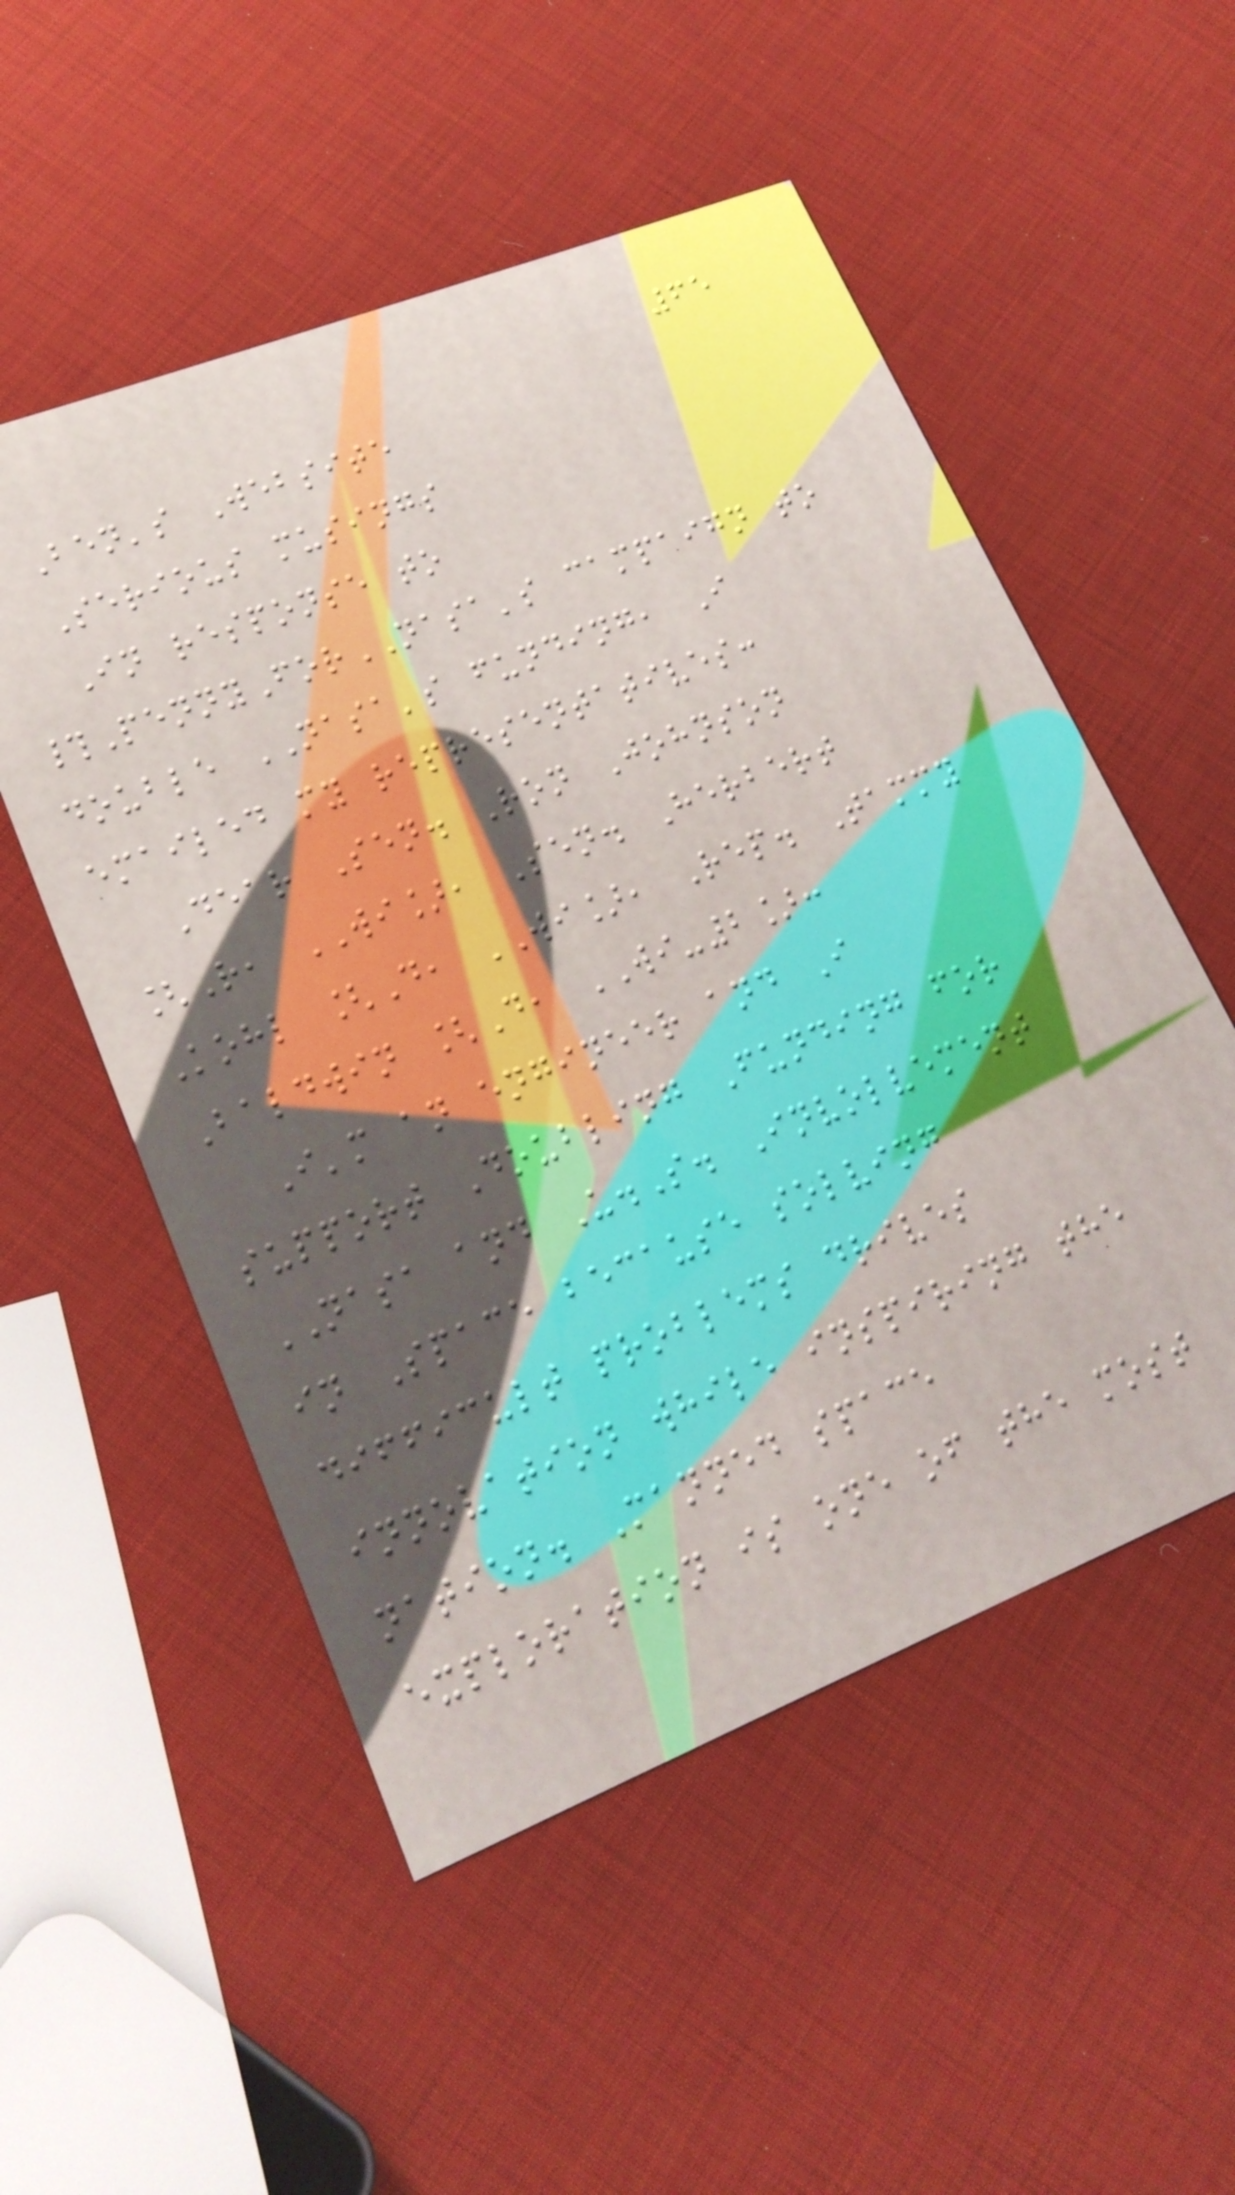65
Ben's Website
Serious musings
In response to
#PennyForNASA's campaign to
double NASA's funding, I
emailed my representatives:
Dear Sen. Ron Johnson
[R, WI], Sen. Herbert
Kohl [D, WI], Rep. Tammy
Baldwin [D, WI-2]:
I'm an engineer and I
support Doubling Funding for
NASA and U.S. Involvement
in Space because solving
difficult problems drives
innovation while inspiring the
nation. Manned space
exploration is one of the most
